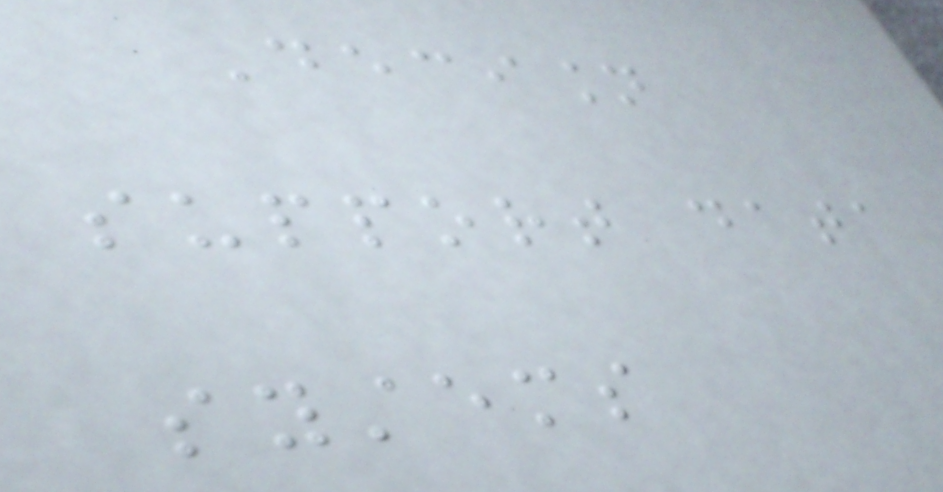Decision
support data
systems
